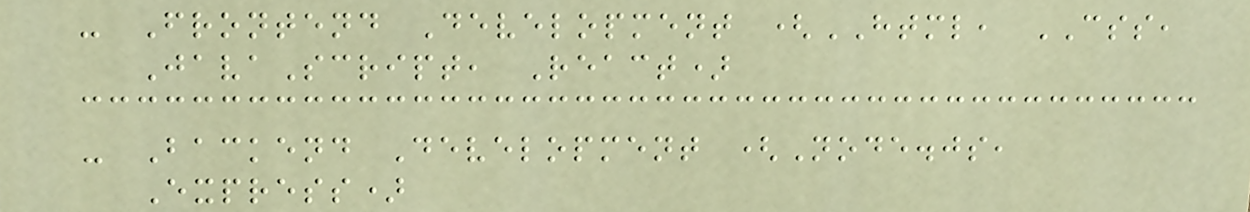- Frontend Development (HTML, CSS,
JavaScript, React)
- Backend Development (Node.js,
Express)
